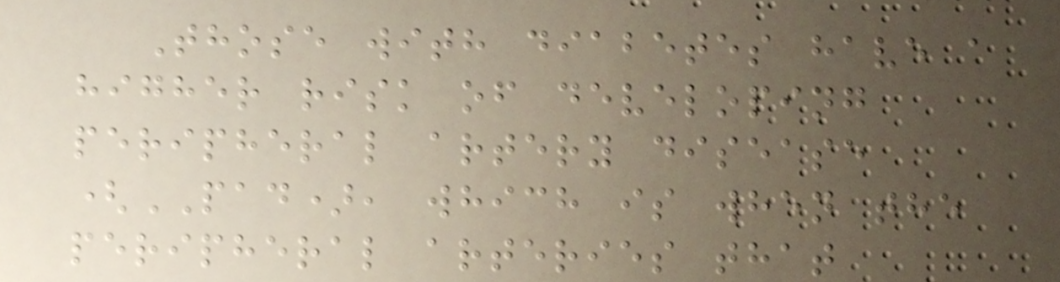Those with diabetes have a
higher risk of developing
peripheral artery disease
(PAD), which is when the
peripheral arteries that
